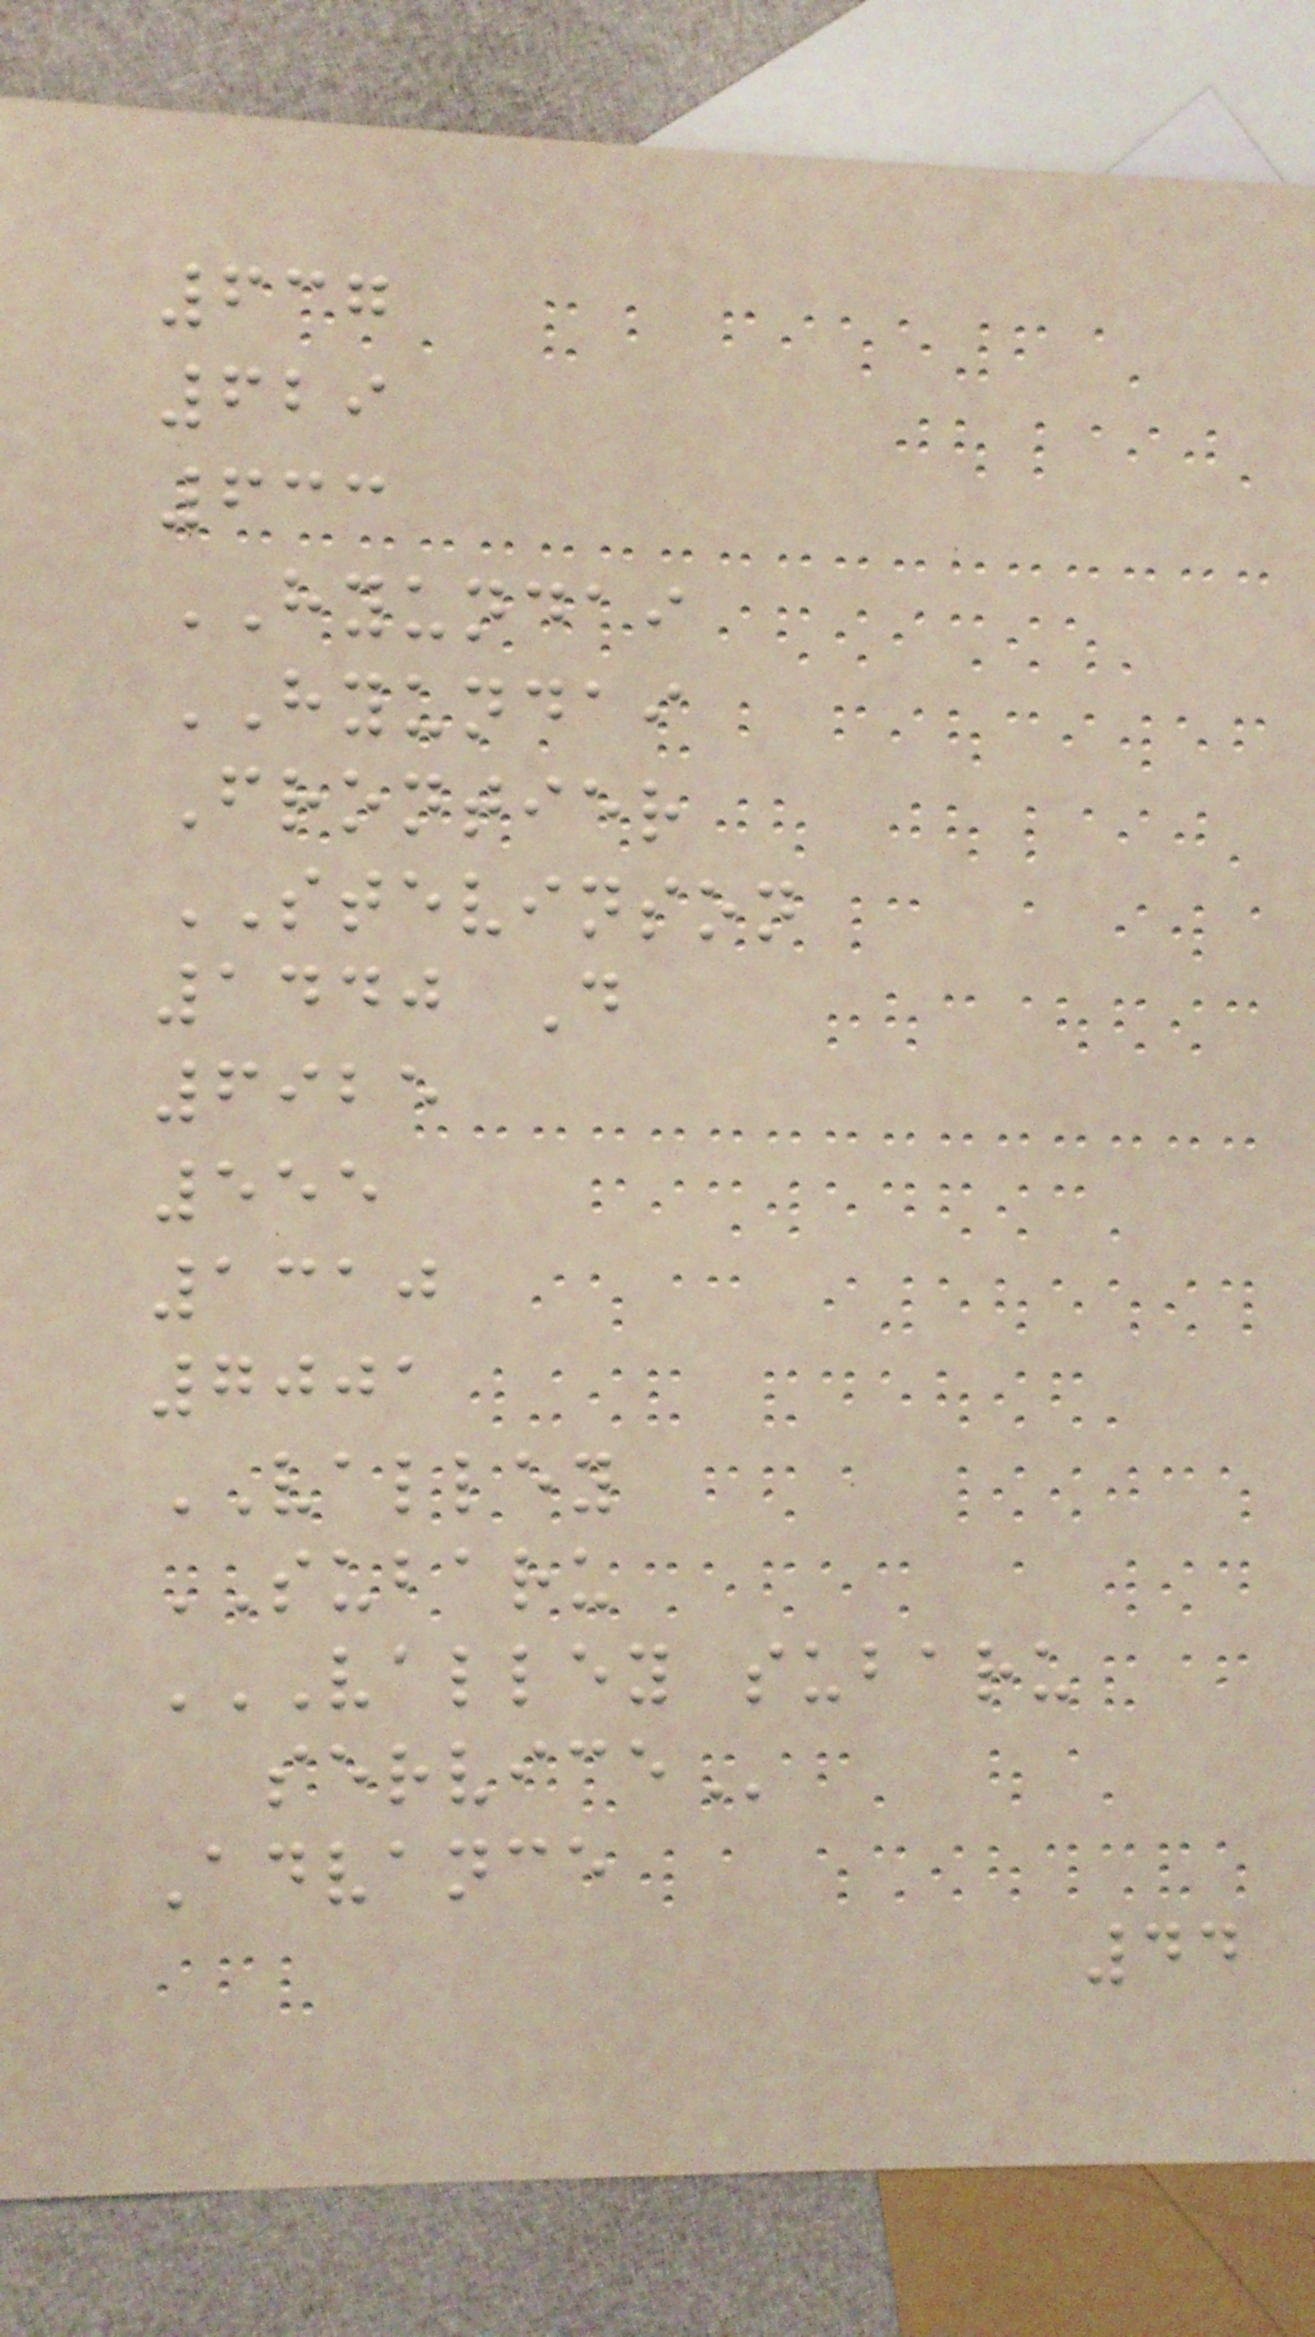637
629
633
HYUNDAI
HYUNDAI
Frontier
STEVINSON
1440 D
6925
555
1310
7001
VALLEY
SUBARU
VALLEY SUBARU
SERVICE
Advance
44
